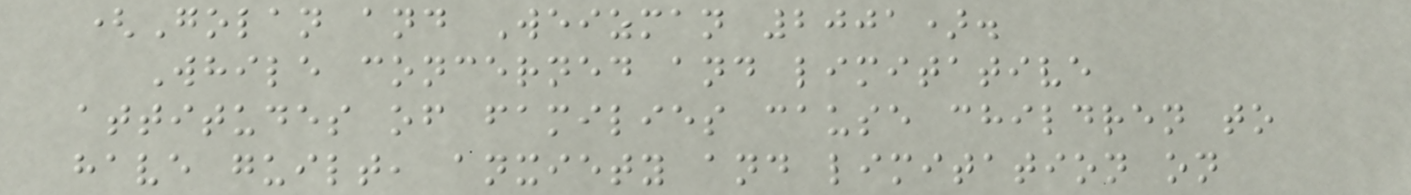(Golan and Weizman 2001).
While concerned and limitative
attitudes of families cause children to
have guilt, anxiety and limitation on
